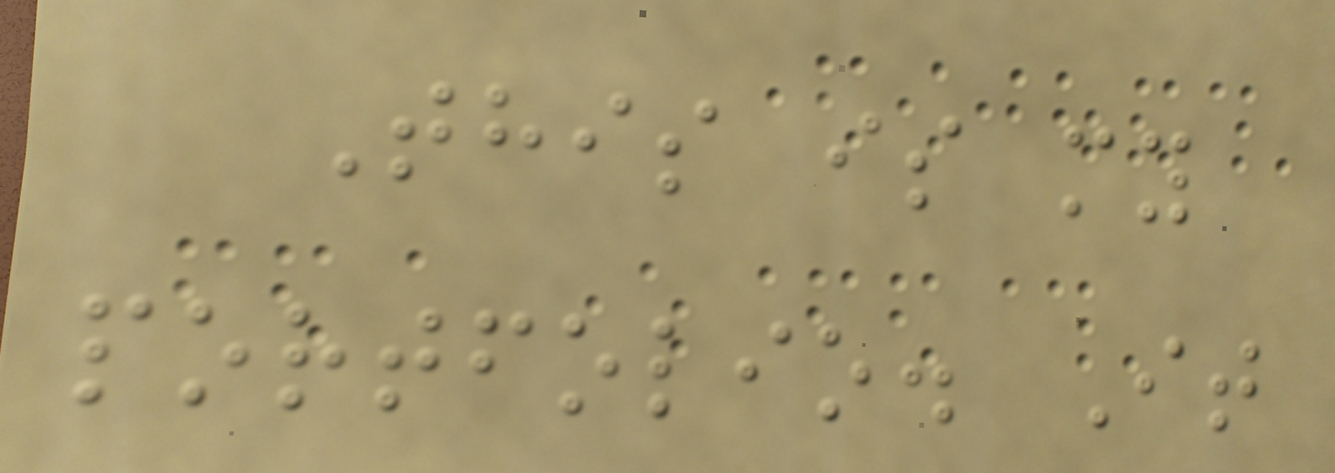This is my
portfolio. It
